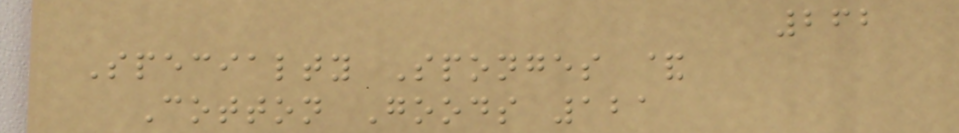262
Specialty Sponges &
Cotton Goods 121
